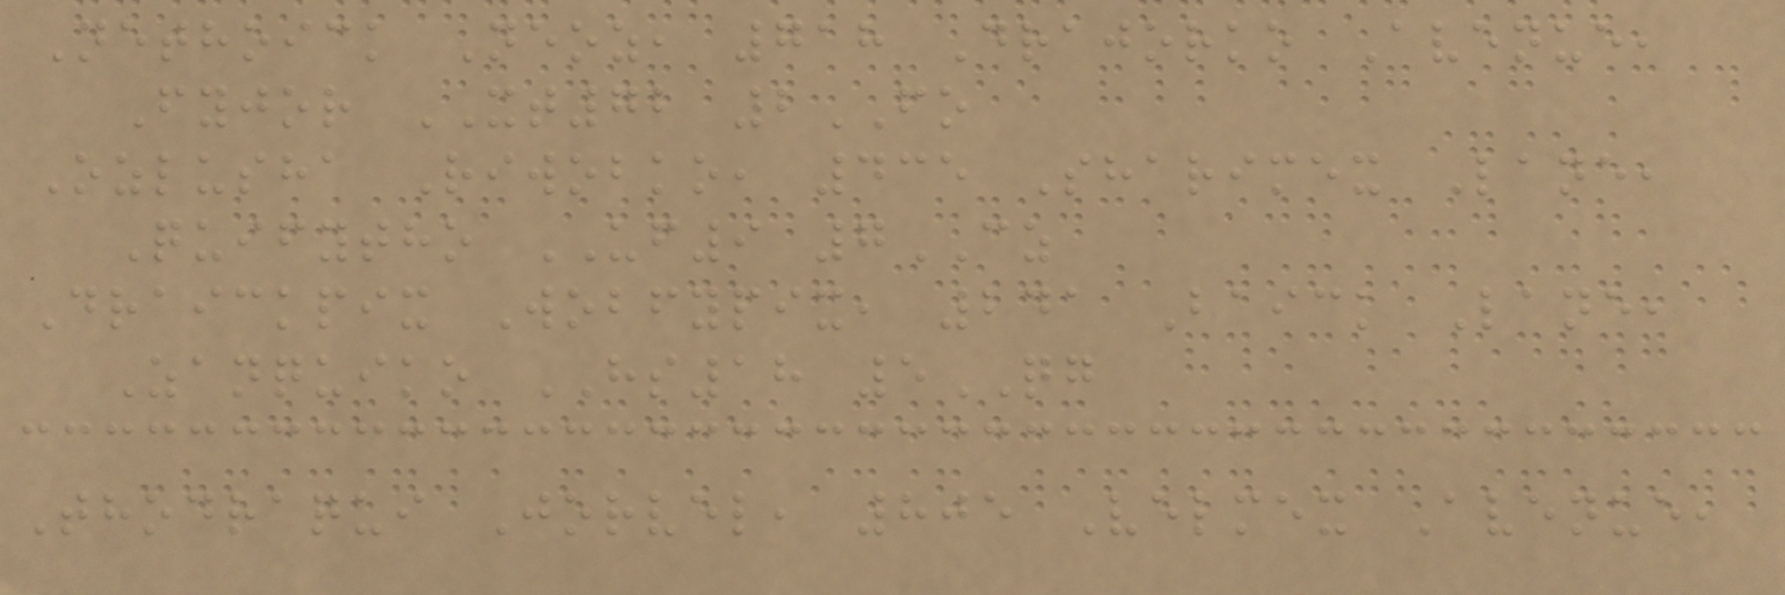Nethoick Neoz, 718 Drajorko Avenue,
Fyjor XT72 2FO
Ozlusha Riwobko, 435 Sharimex Lane,
Quifytho UF9 7CZ
Draickpix Wobfypix, 241 Baick Lane,
Zanquiko HS18 5QG
Thodraqui Jorvel, 805 Velmex Avenue,
